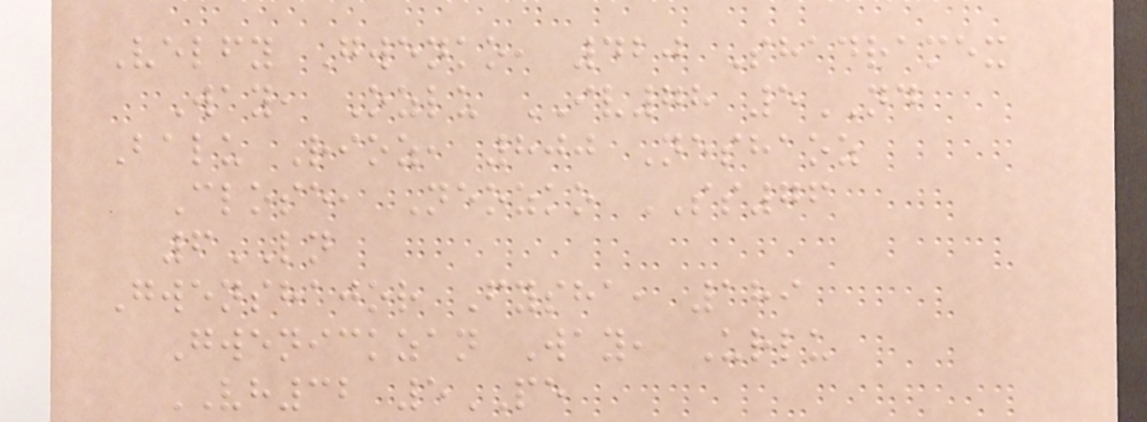Velfy Gwenko, 420 Shadramex
Way, Ozlu IV78 5ND
Balu Rioz, 800 Neshaoz
Close, Neozko SS76
6LN
Gwenshajor Fysha, 189
Gwenickzan Way, Urlu
VH32 5PE
